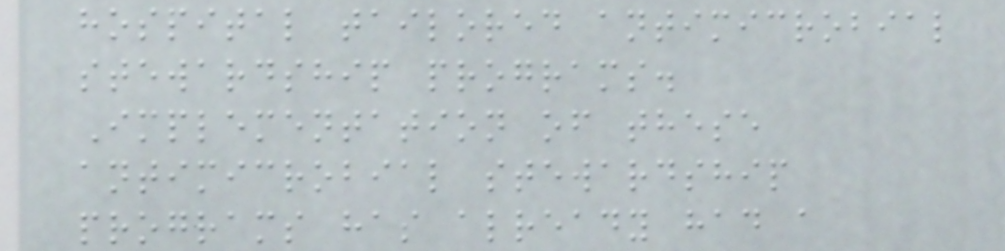hospital tailored antimicrobial
stewardship programs.
Implementation of these
antimicrobial stewardship
programs has already had a
